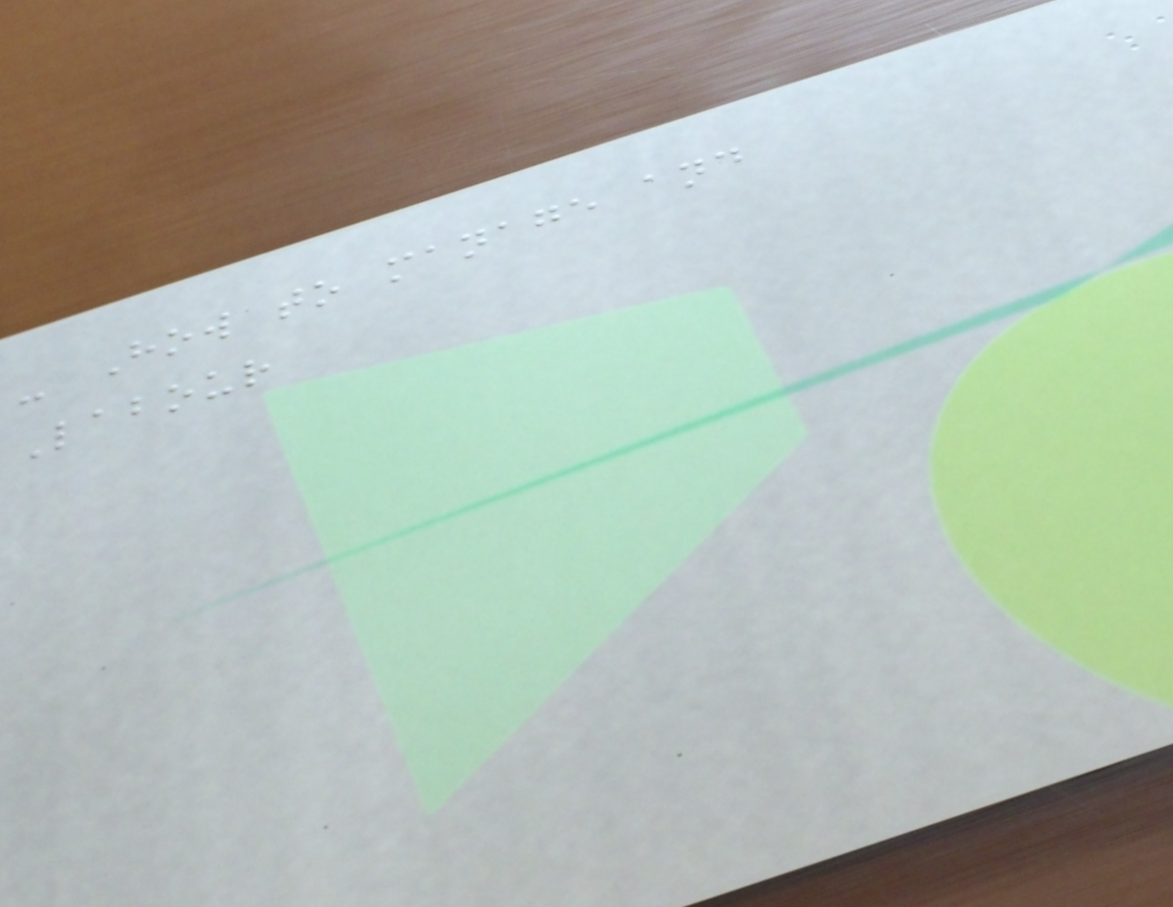- How to manage and
Labour
